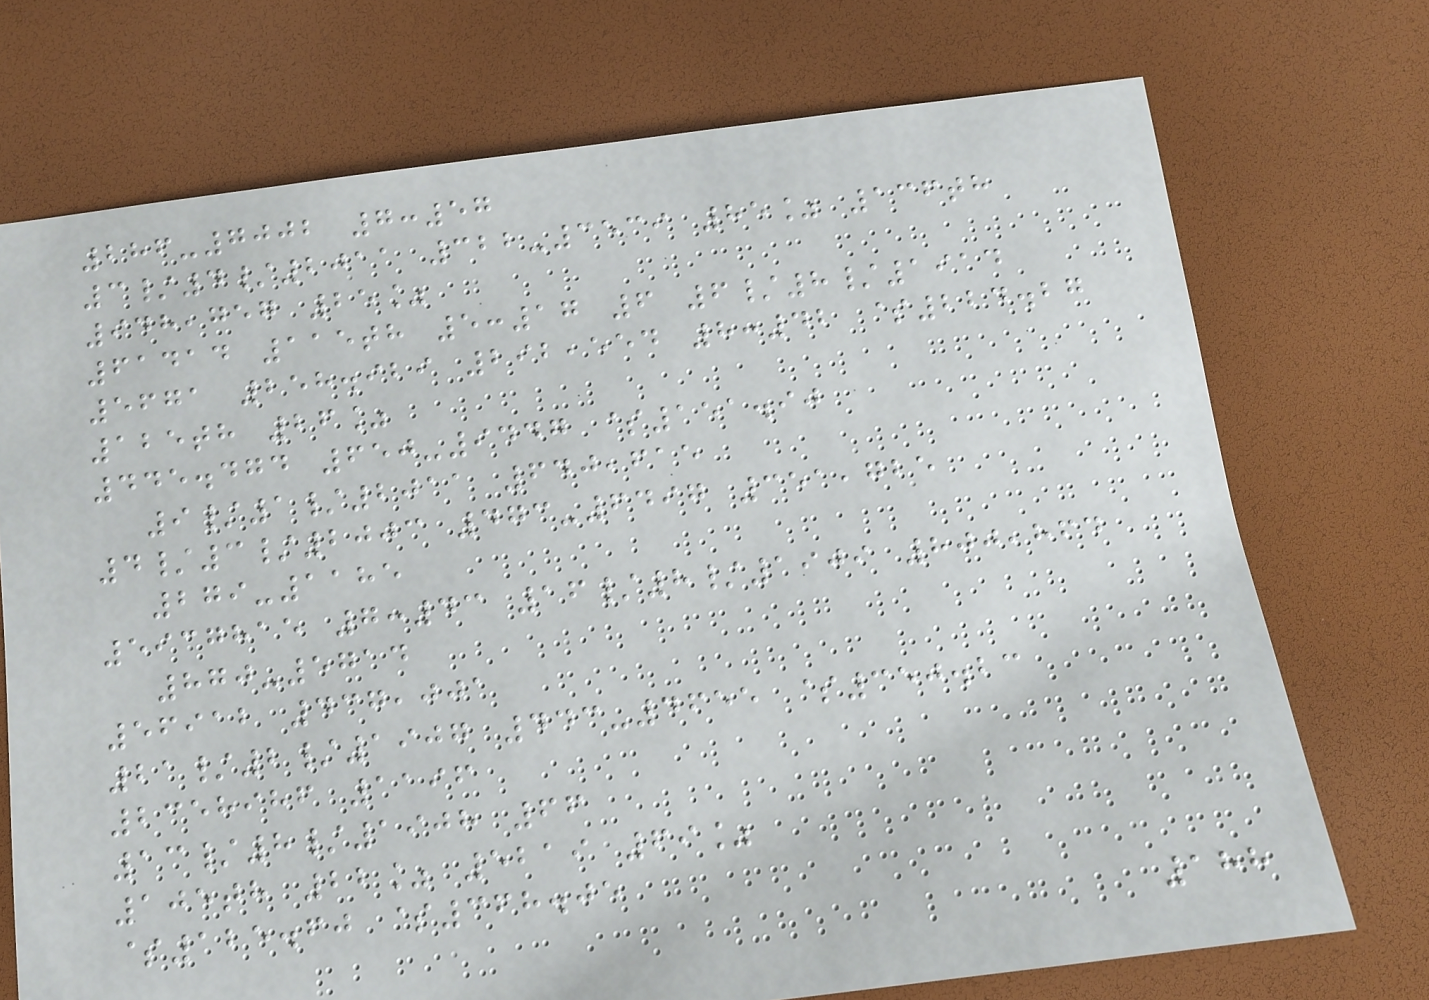286-7002 7:57
3/4/2011 322-3539 85% 136th
948,757 25%
61414 115th 5:17 6 6/8/1914
5671 258.929 292,554 8:42 $224.27
125th 26%
445.474 650-9447 $151.90
9/1/2011 640,615
4/3/2003 473-6497 351,725
279-1185
5937815 7:43 16/8/1909 800,864
870-5714
56912 437,001
21/2/1907 443-4655 $350.23
2358986 1196
13/8/1908 66
105th 22% 5219 69%
$125.60 $368.05
188
